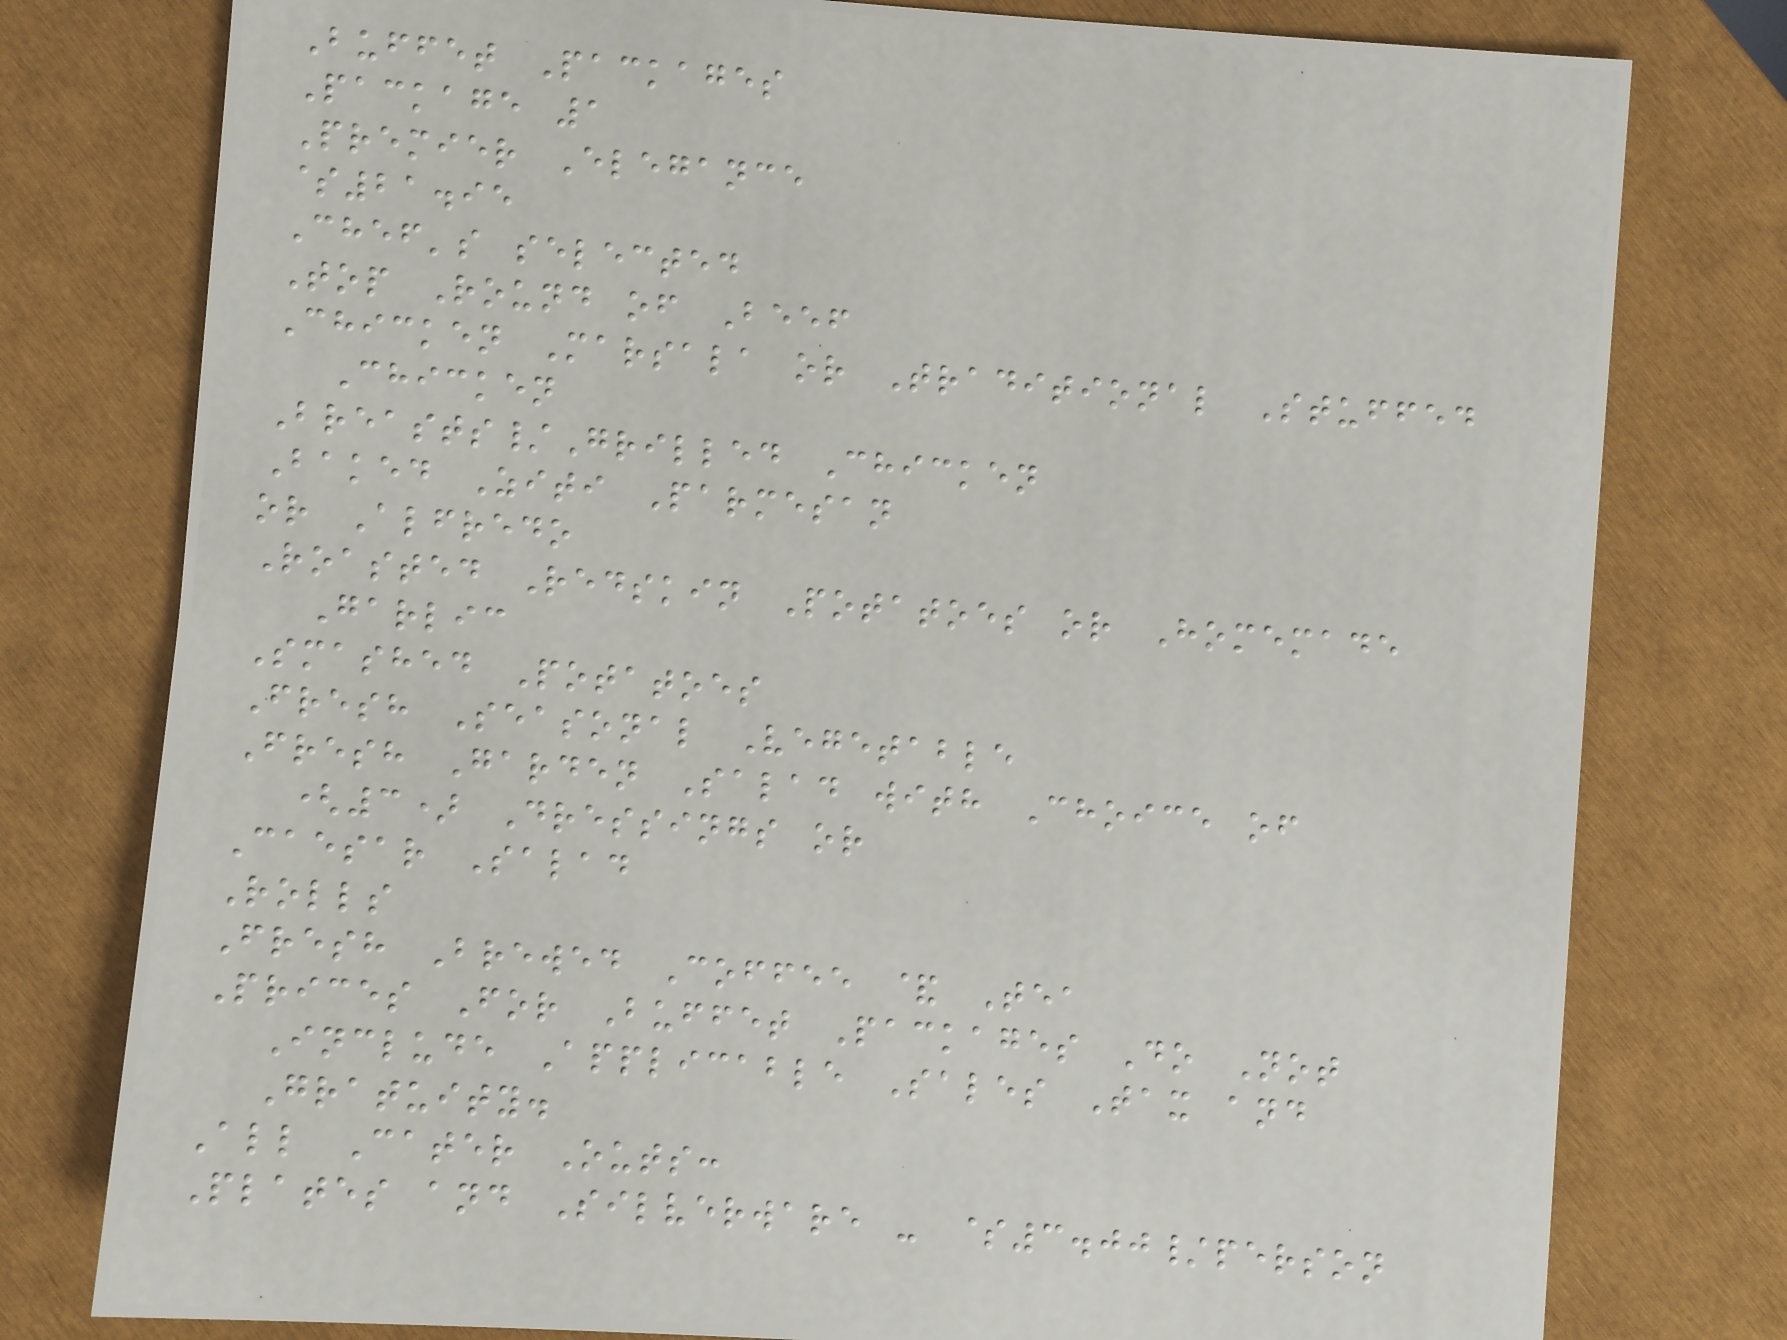Buffet Packages
Package 1
Premier Elegance
$21.95
Chef's selected
Top Round of Beef
Chicken Marsala or Traditional Stuffed
Chicken
Breasts/Grilled Chicken
Baked Ziti Parmesan
or Alfredo
Roasted Redskin Potatoes or Homemade
Garlic
Smashed Potatoes
Fresh Seasonal Vegetable
Fresh Garden Salad with Choice of
(3) Dressings or
Caesar Salad
Rolls
Fresh Brewed Coffee & Tea
Prices For Buffet Packages Do Not
Include Applicable Sales Tax and
Gratuity.
All Cater Outs:
Plates and Silverware - $3.00/person
